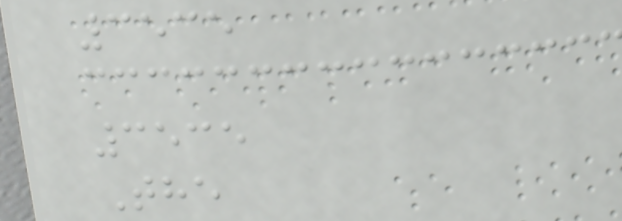3535
3535
The
